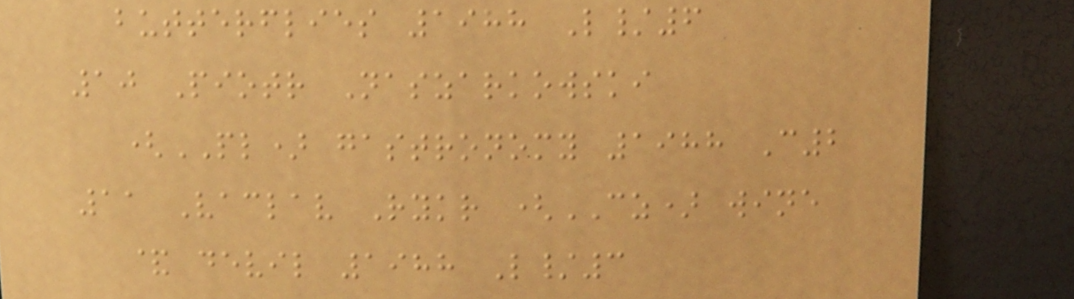butterflies 1988 L/6
10 Piotr Naszarkowski
(PL) gastronomy 1988 C2
11 Vaclav Rykr (CZ) wine
& devil 1988 L/3
